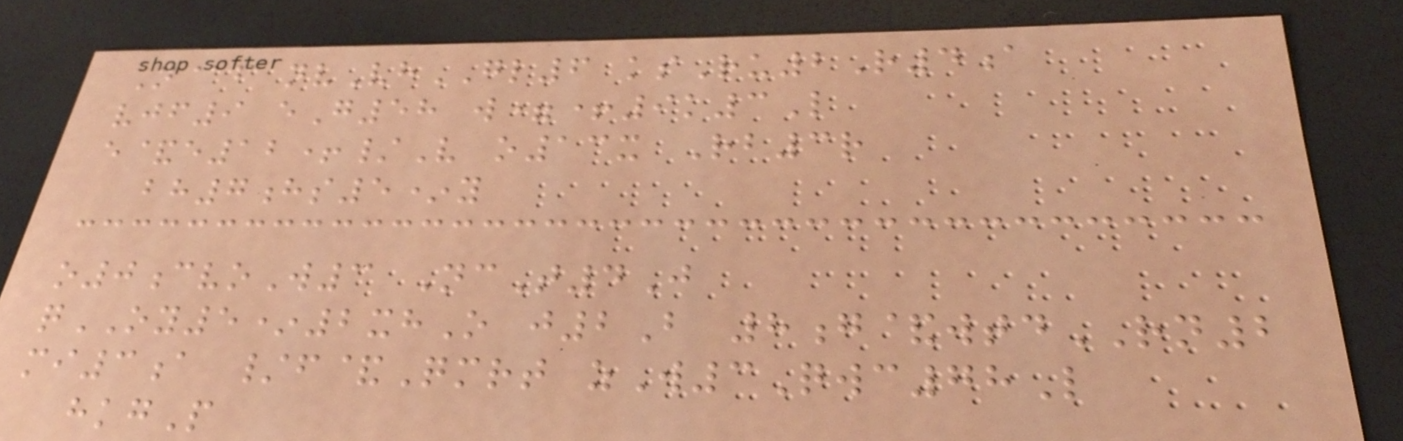N@f nvVhGL6 ksRu2R4a
vjf9 eG58 w=+9k3L
e&e12+/V o13x Rb3r
bh7hs5*y
o0cvoW3 NcT4J
qOY5*2xhO j2B 8g&wtdRN2
mi3a /f&Qmrt zW3Qwc78L
hkgP
